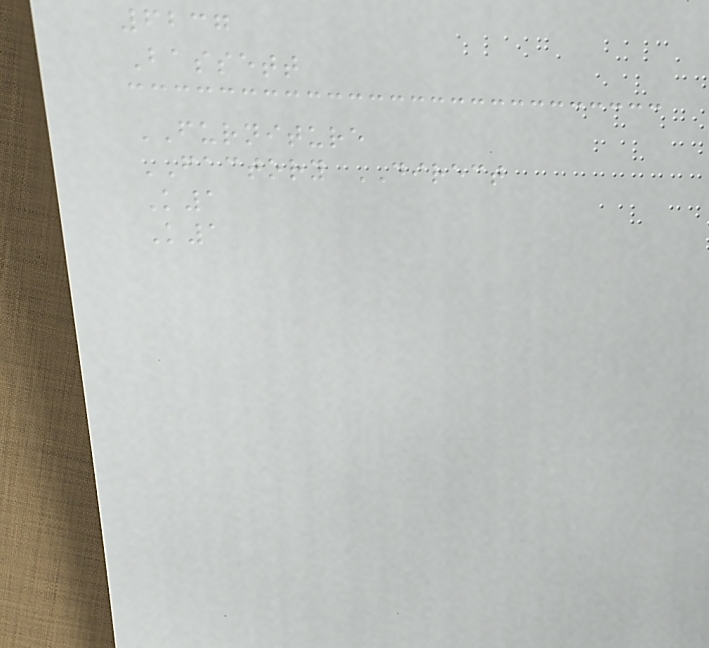6237
Bassett
FURNITURE
FACTORY DIRECT
K1
K1
